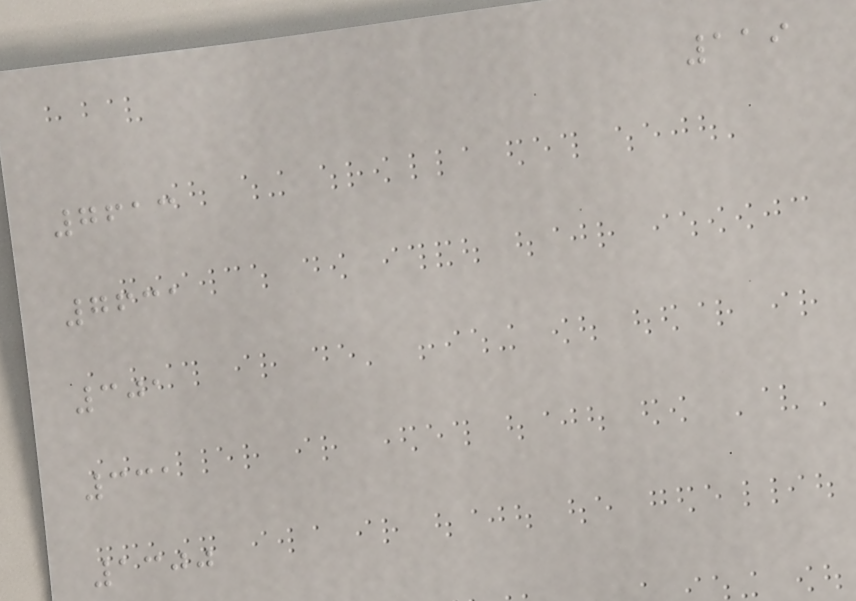119
7613
7631
301
331
1300
